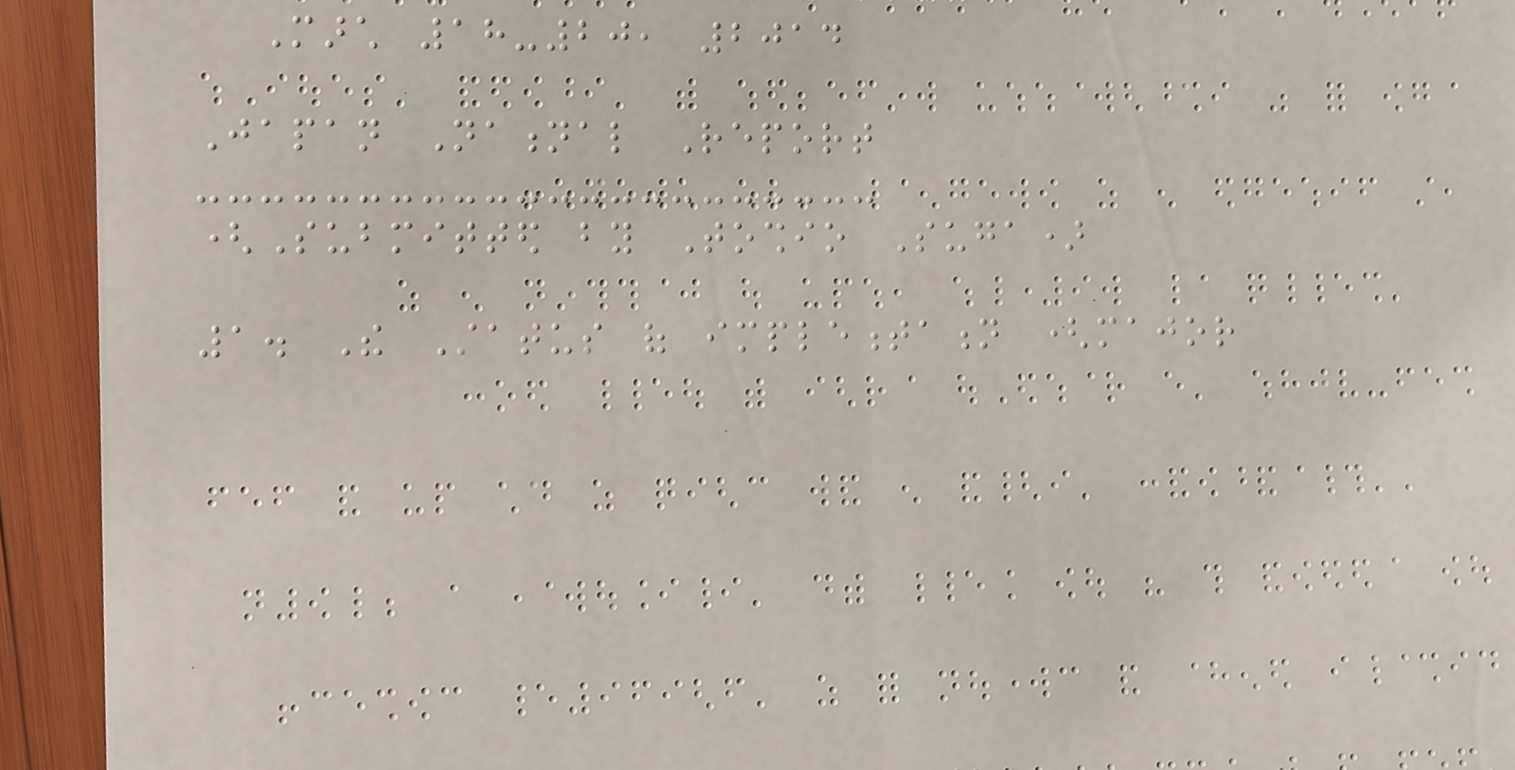March 18-20, 2014
Japan National Report
(Submitted by Toshio Suga)
1. The Status of implementation (major
